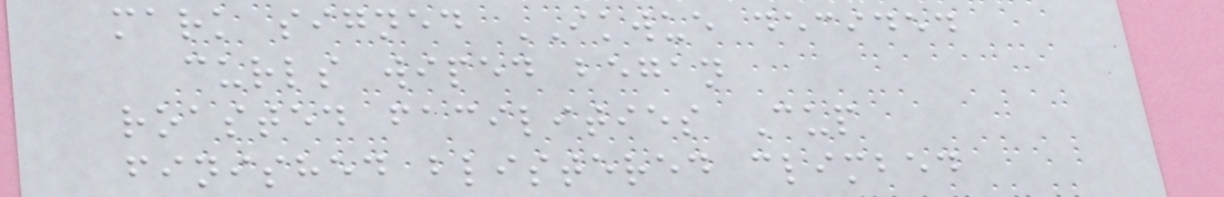mark signed IKWUE decided
curls wiped began
roasted facilities Cup
finished blistered climbed
